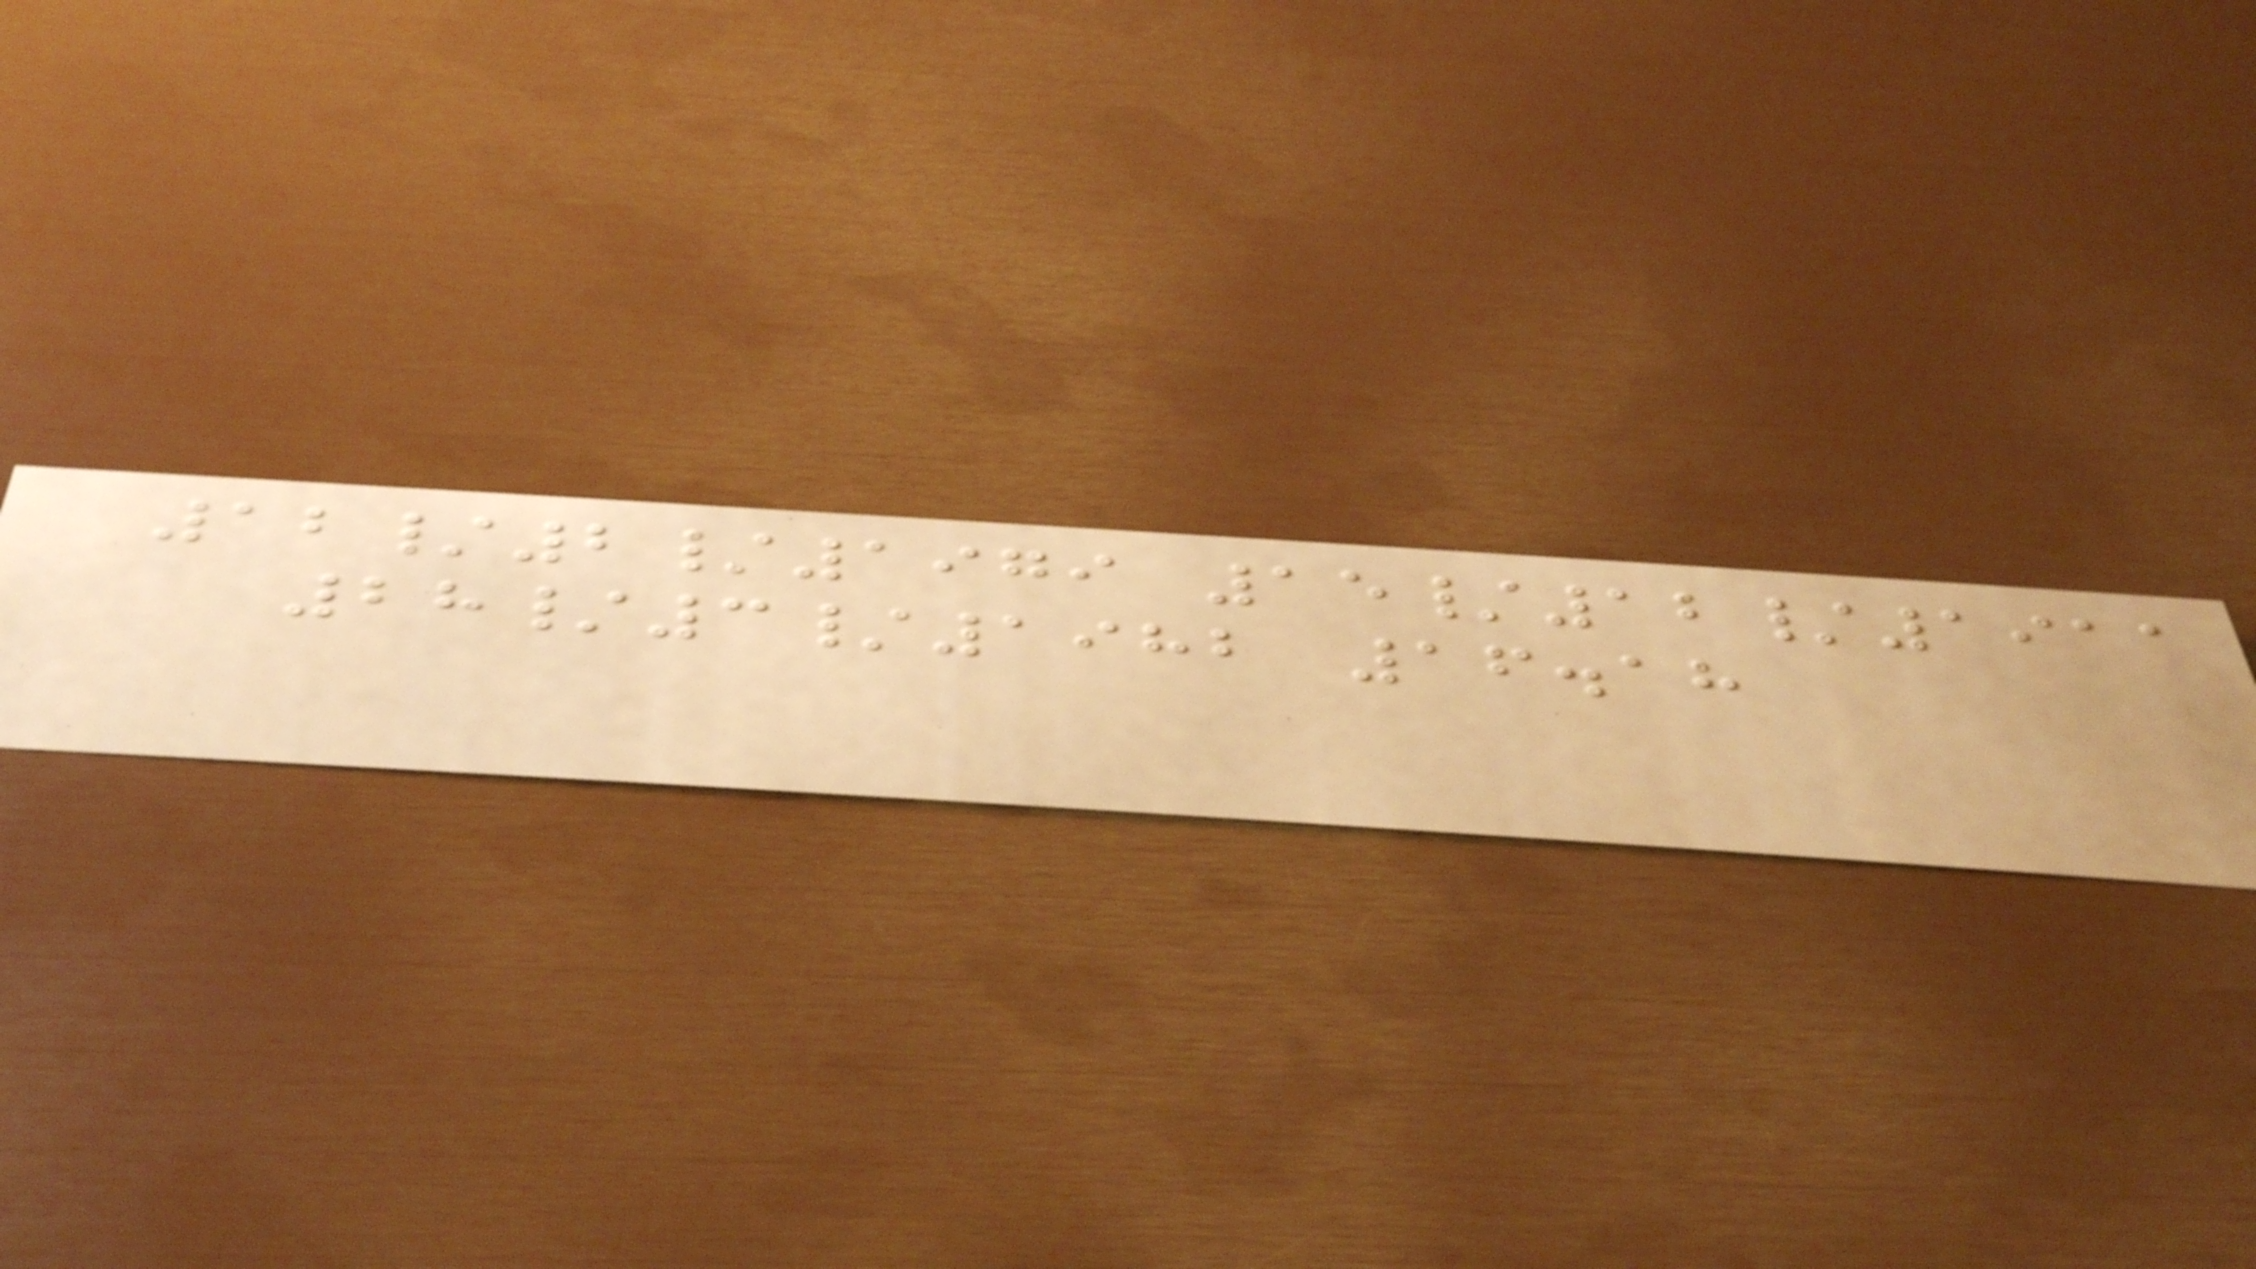12/2/1979 15/12/1911
28/3/1982 16.18
